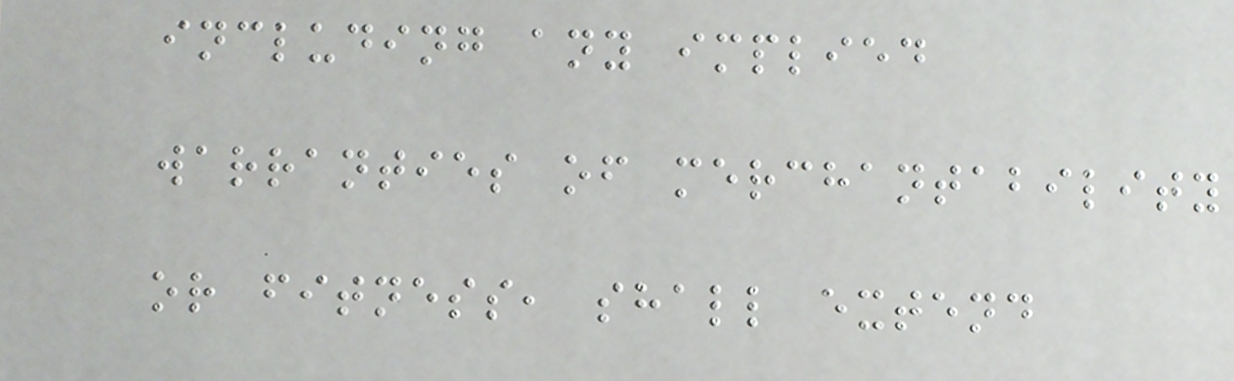including any implied
warranties of merchantability
or fitness, shall extend
